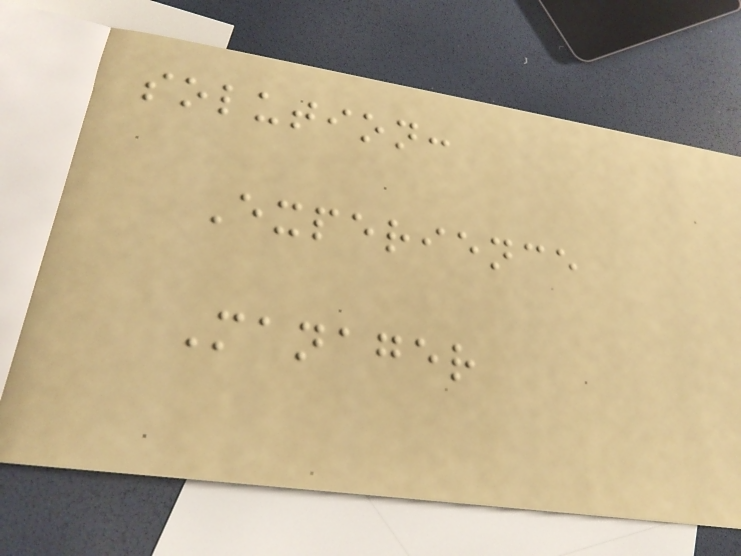solution:
Experience
Manager
